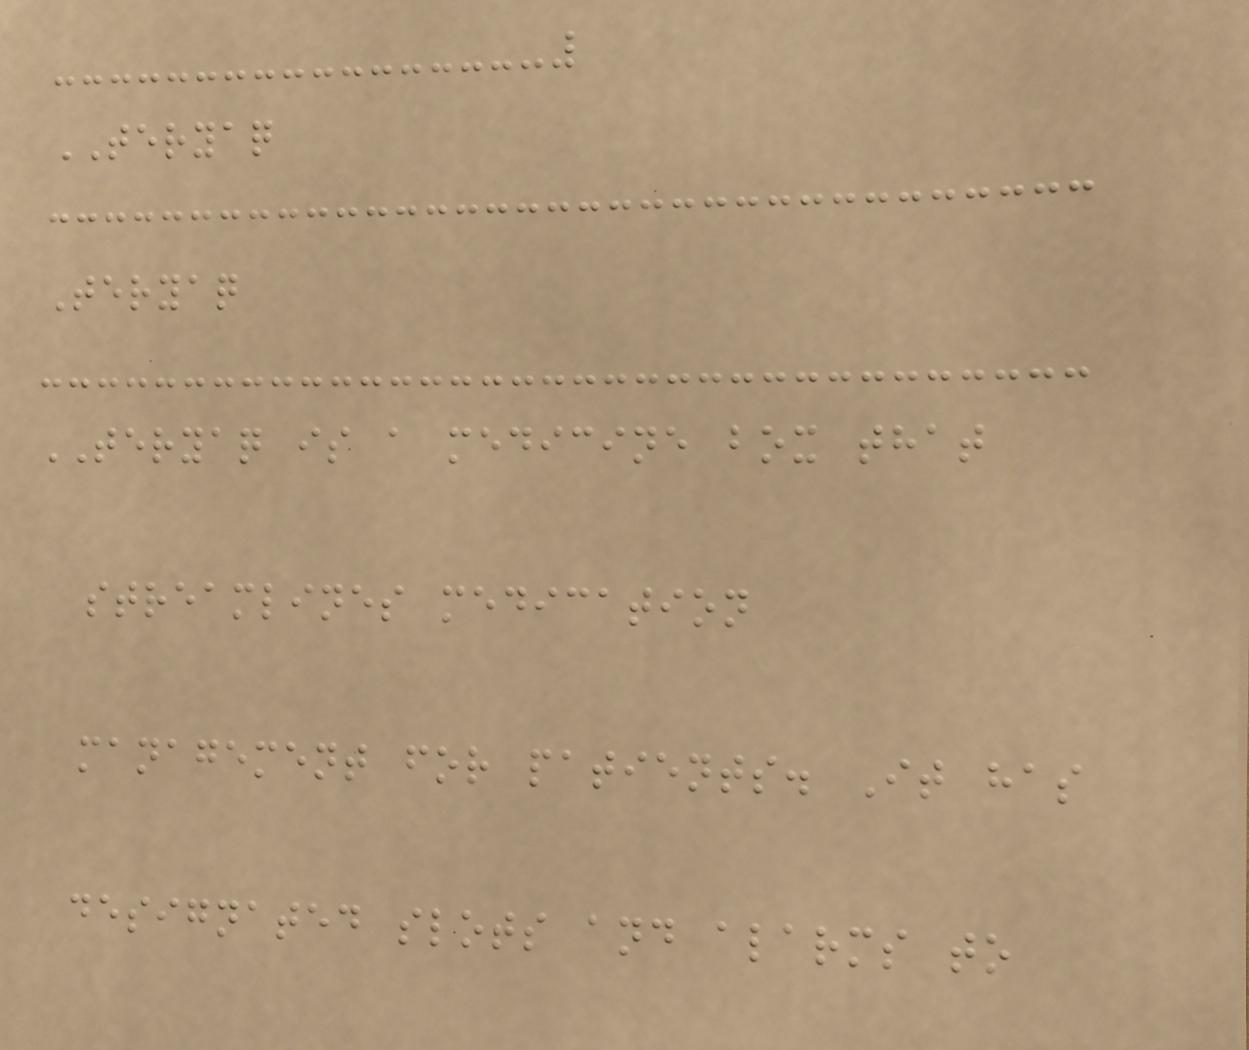TERYAQ
Teryaq
TERYAQ is a medicine box that
streamlines medication
management for patients. It has
designated slots and alarms to
